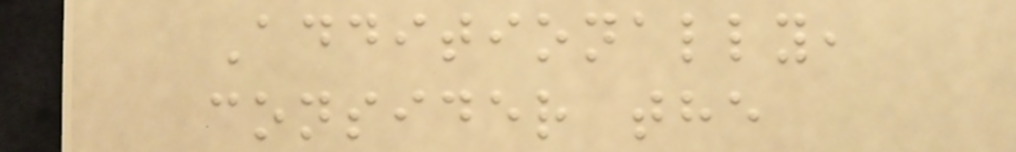Additionally,
consider the
